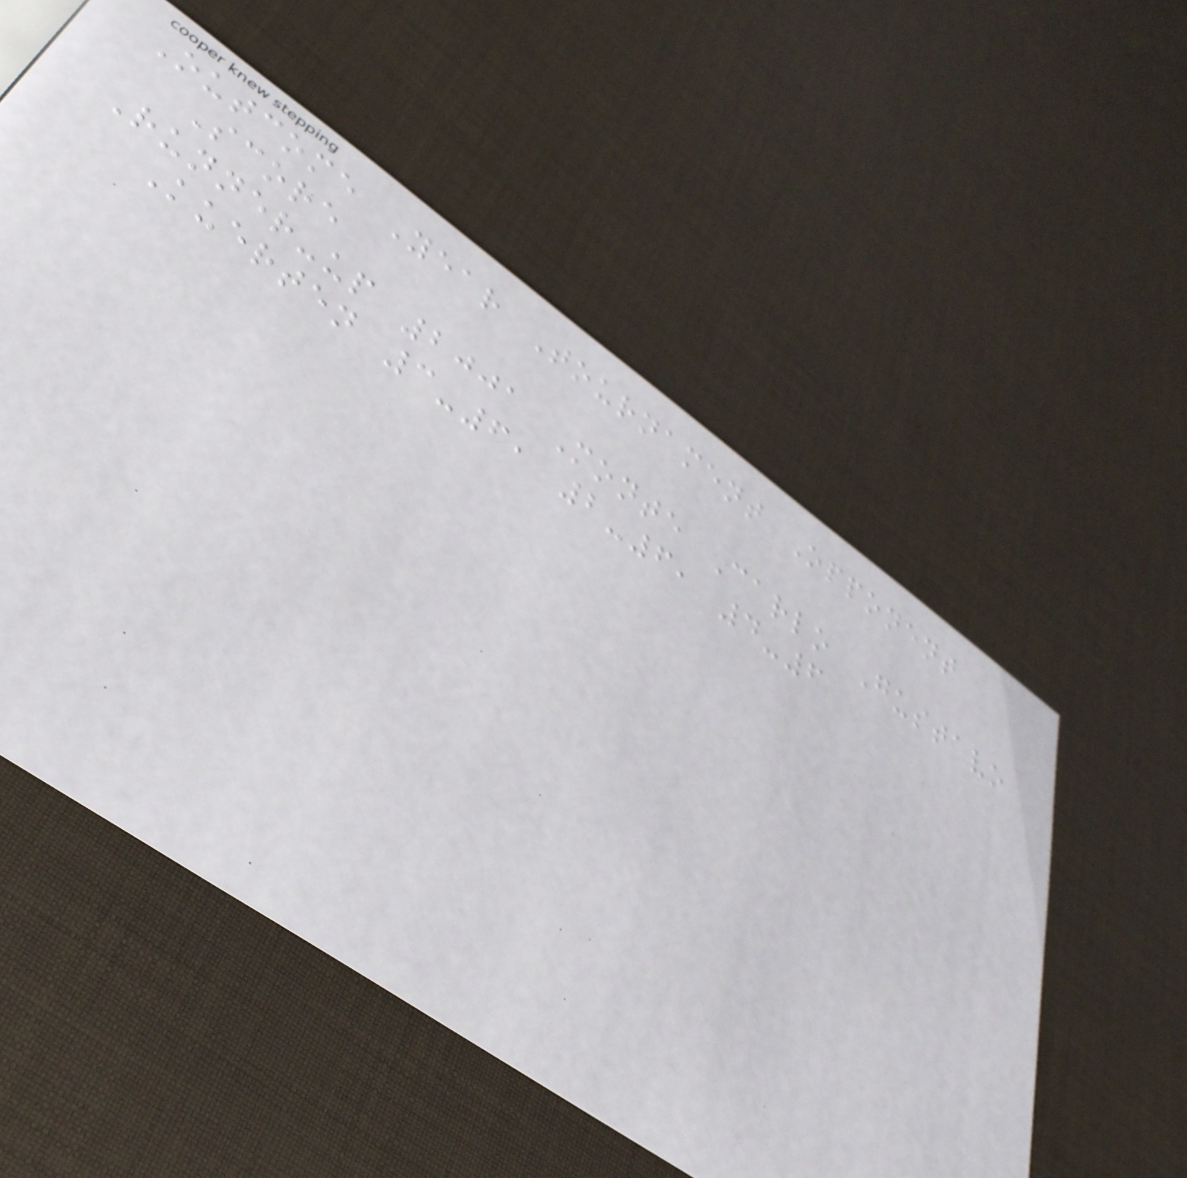Outcome Year Tournament Opponent
Score
Runner-up 2001 Monte Carlo Gustavo
Kuerten 3-6, 2-6, 4-6
